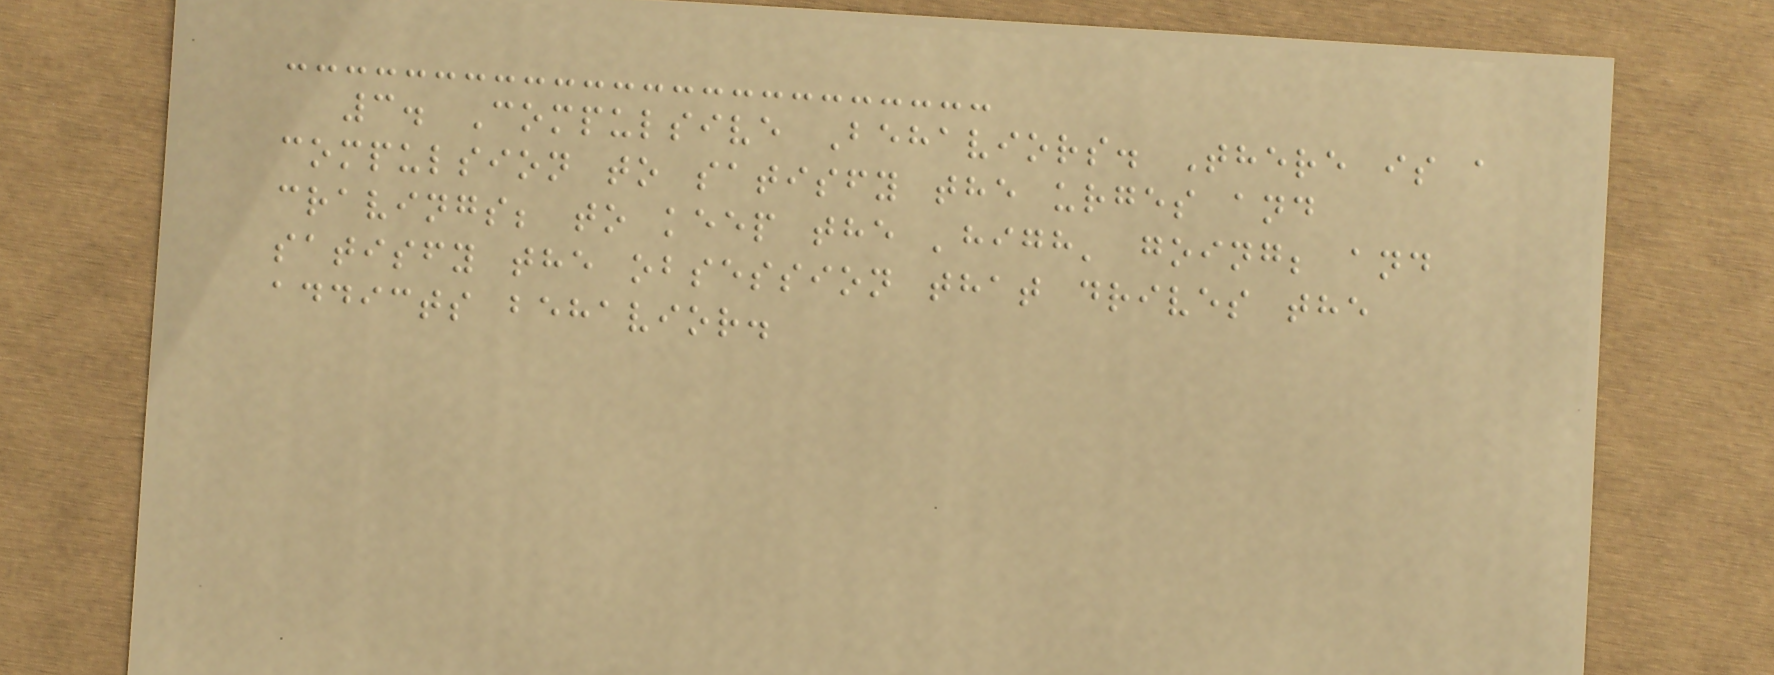3. Compulsive Behaviors. There is a
compulsion to satisfy the urges and
cravings; to keep the 'high' going; and
satisfy the obsession that drives the
addicts behavior.
